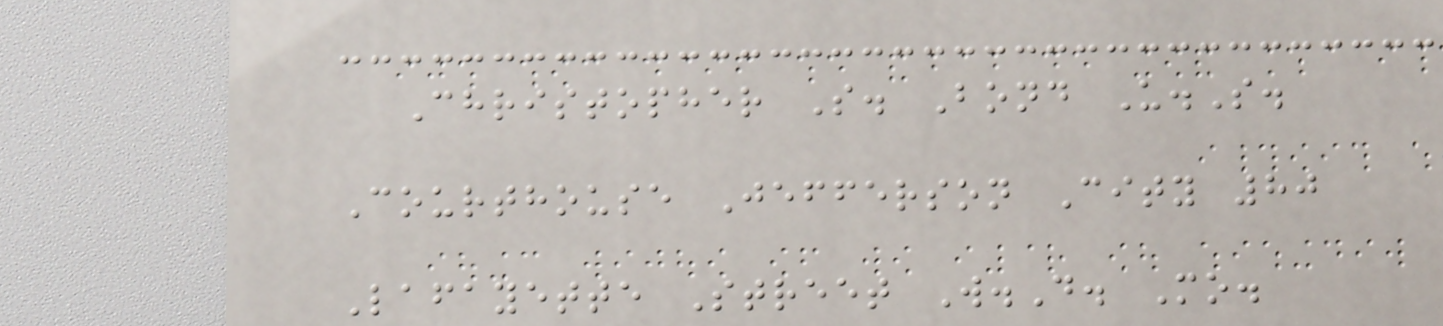Christopher S. Bond U.S.
Courthouse Jefferson City 80
Lafayette Street W.D. Mo.
